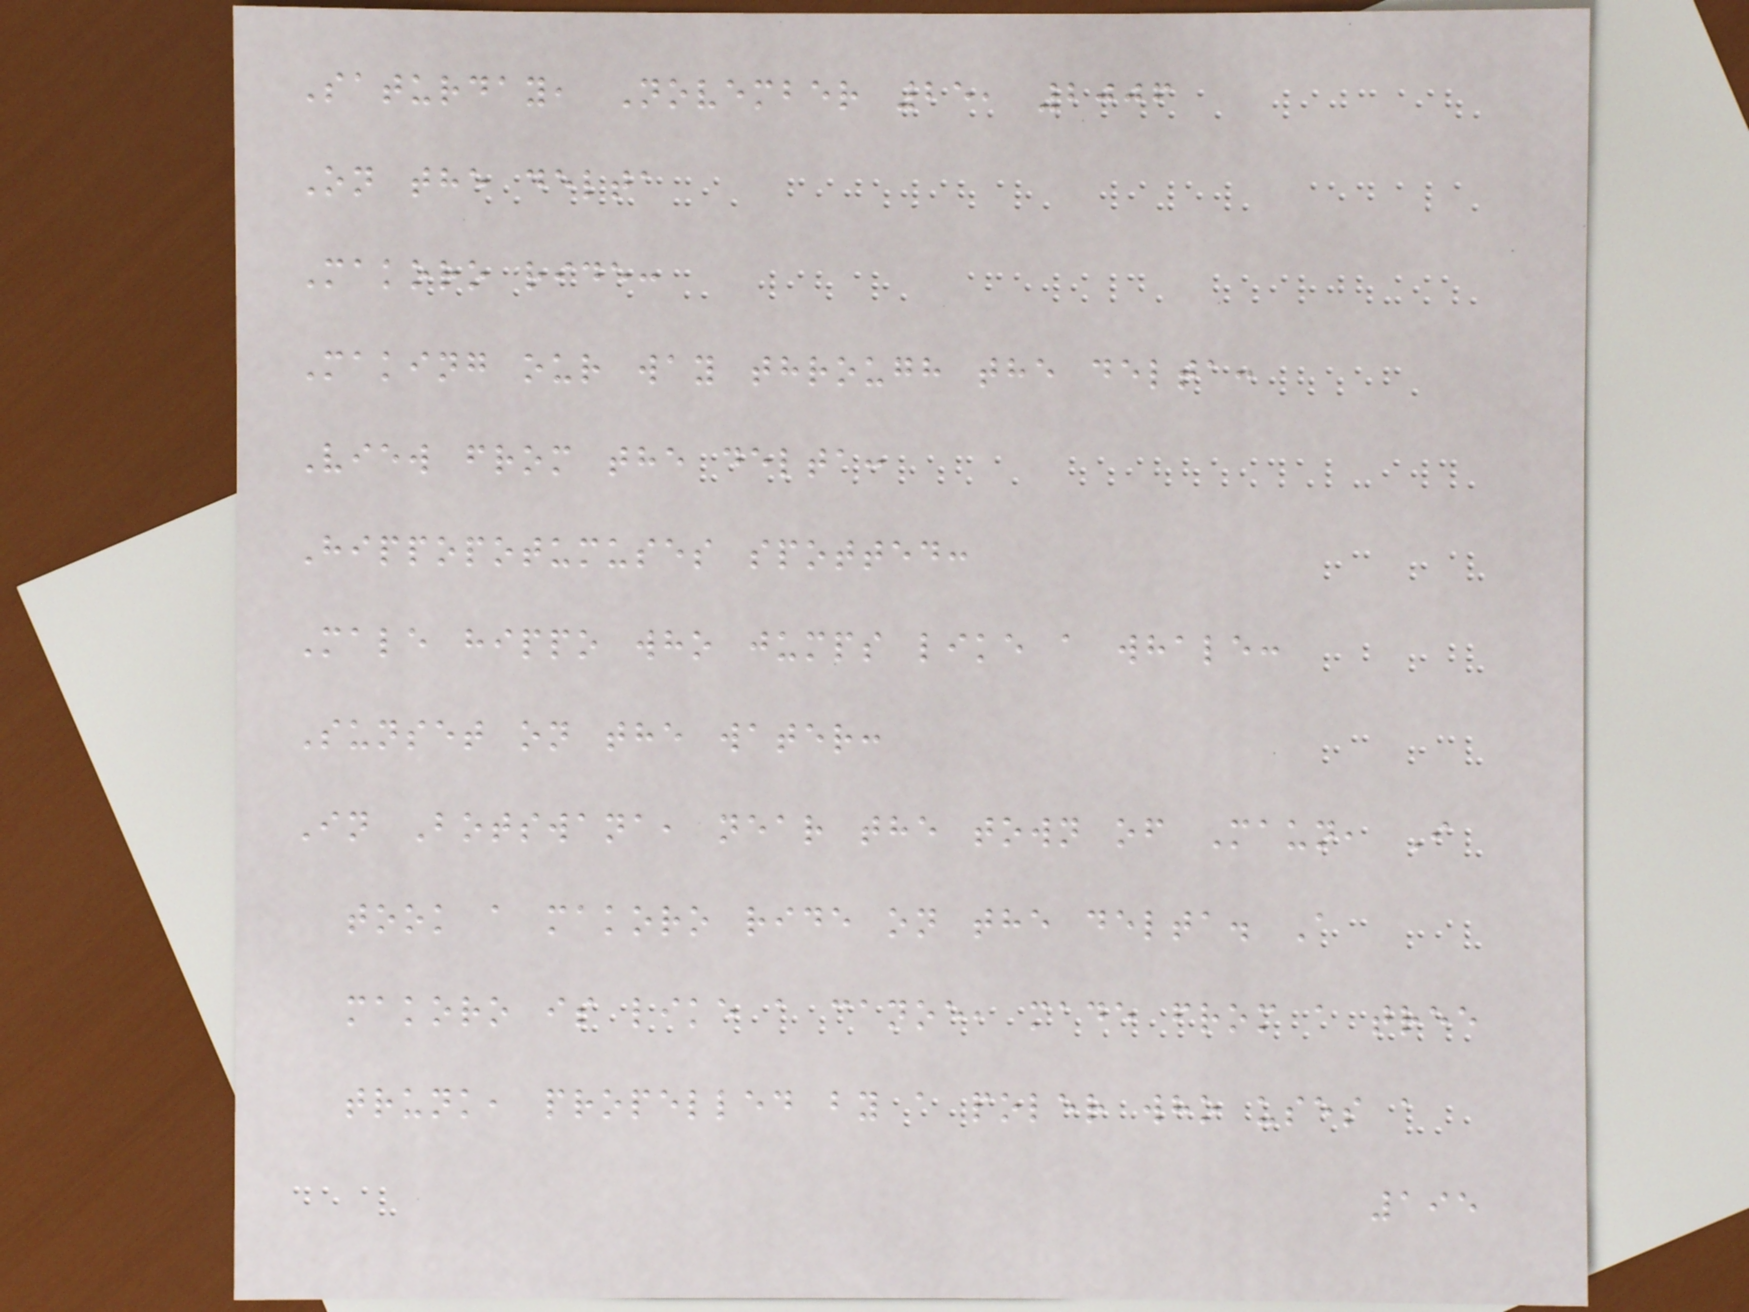Saturday, November 25, 2006
On the delta
Makoro ride:
Making our way through the delta:
View from the delta:
Hippopotumuses spotted:
Male hippo who jumps like a whale:
Sunset on the water:
In Botswana, near the town of Maun, I
took a makoro ride on the delta. A
makoro is like a canoe, made from a tree
trunk, propelled by a poler who uses a
195
